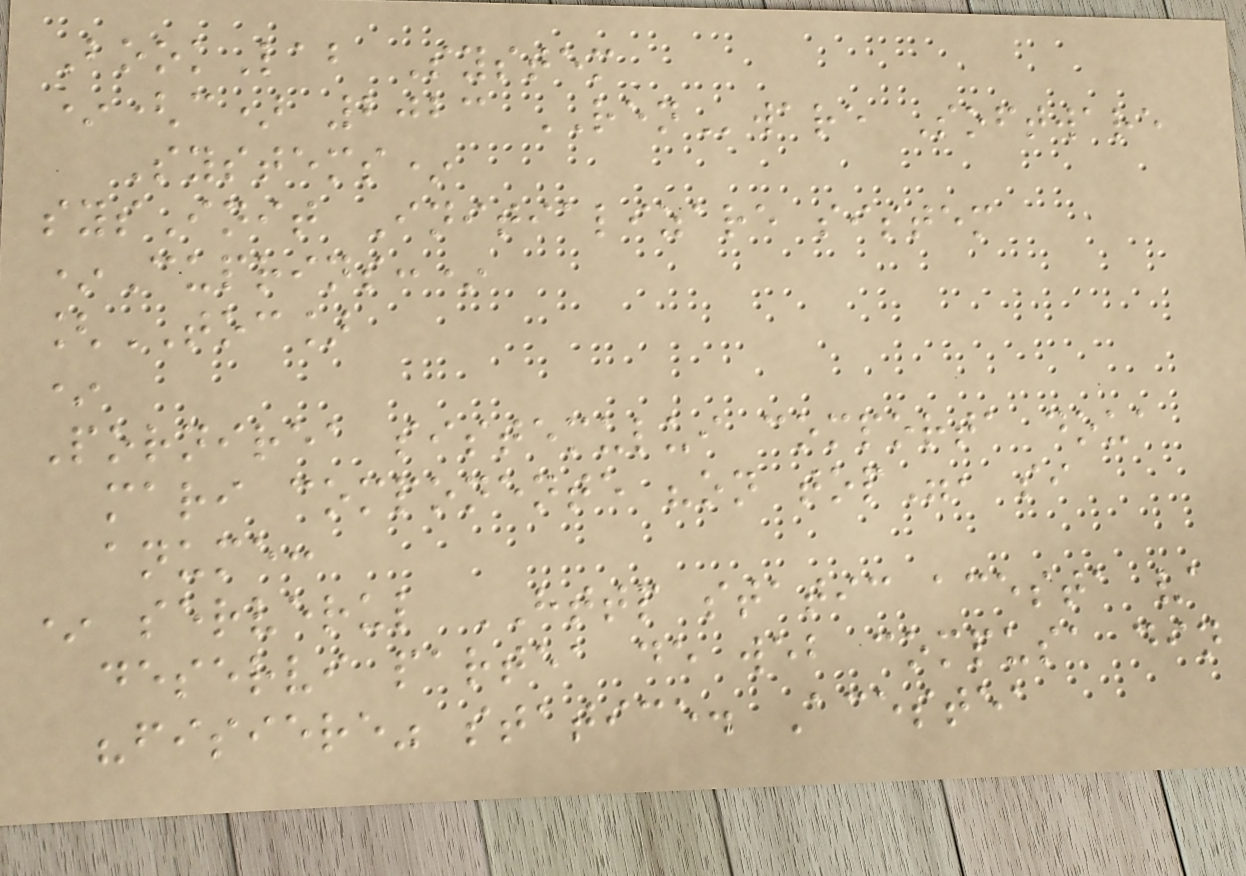BookLab System
*(c) 2023 RENware Software
Systems*
sysInit Initializare sistem
*Cuprins:*
[TOC]
*
Pornirea sistemului comporta doua
mari componente "on top", si
anume:
* serverul HTTP static acesta va
deservi partea de web compusa din
"fisiere" statice. Acestea
